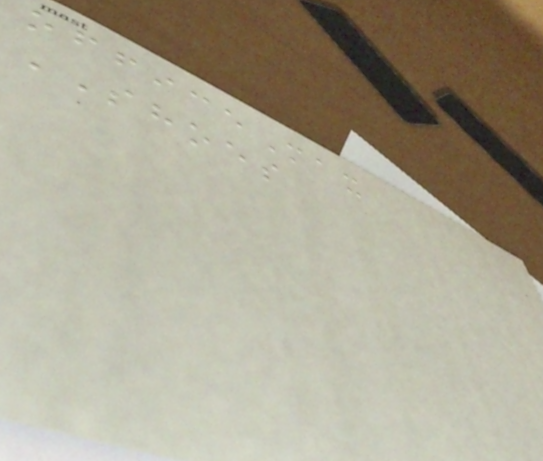officeMax
SHOES
